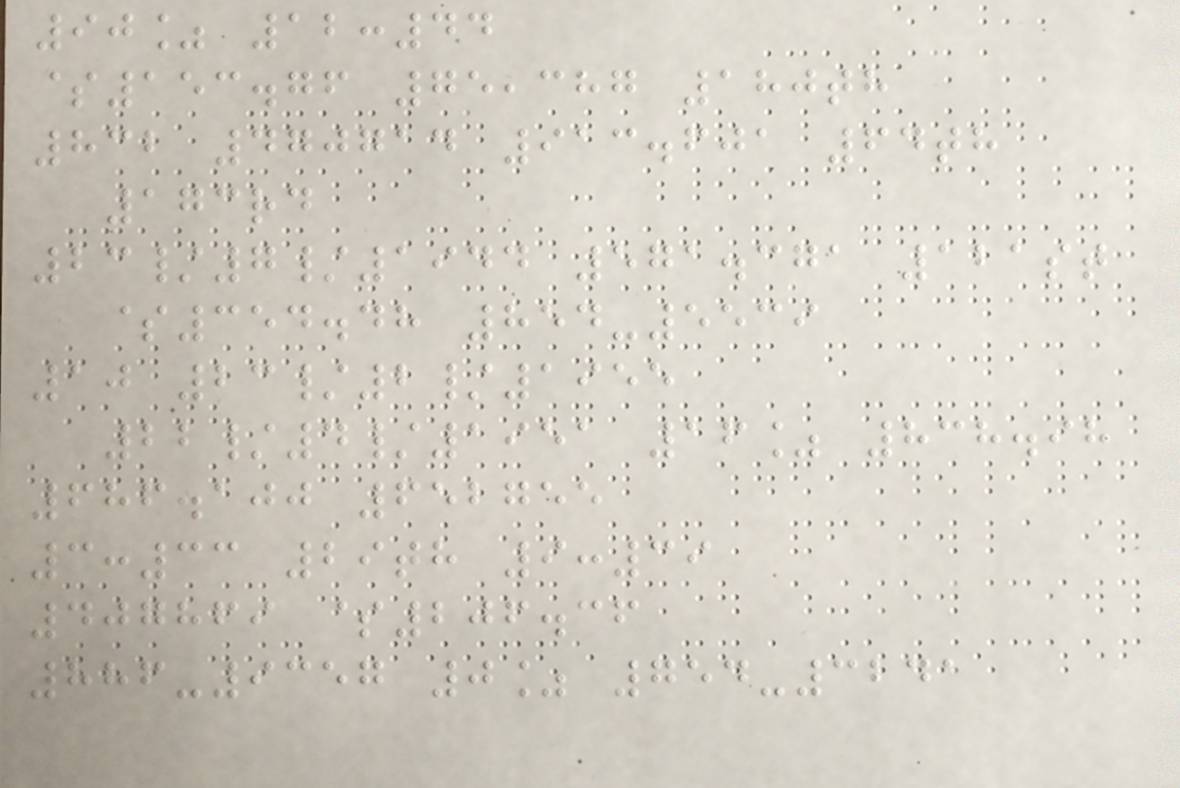90% 12:44
$153.76 75,387 180th
832 470714 913.601 64th
173rd
23/7/1944 571.371 121st
$354.48 854-5539
10 23/2/1955
22/4/1951 16% 838.98
686.100 652755
3:33 29th 9:39
407869 $206.36
886-9357 0% 754-3241
